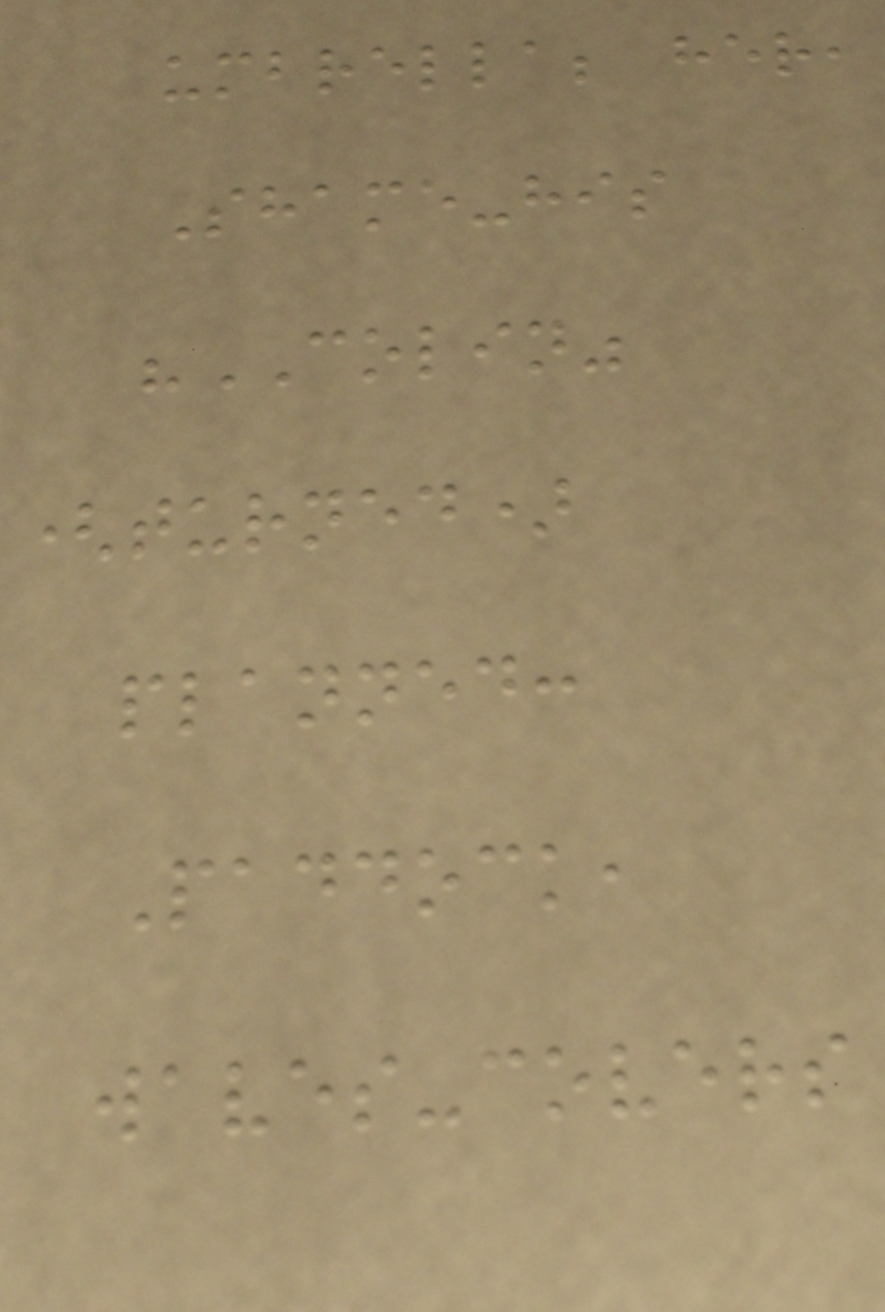umbrella; her,
Shame-his
"COLIN"
(turned)
planned:
Paddock,
waves-covers
